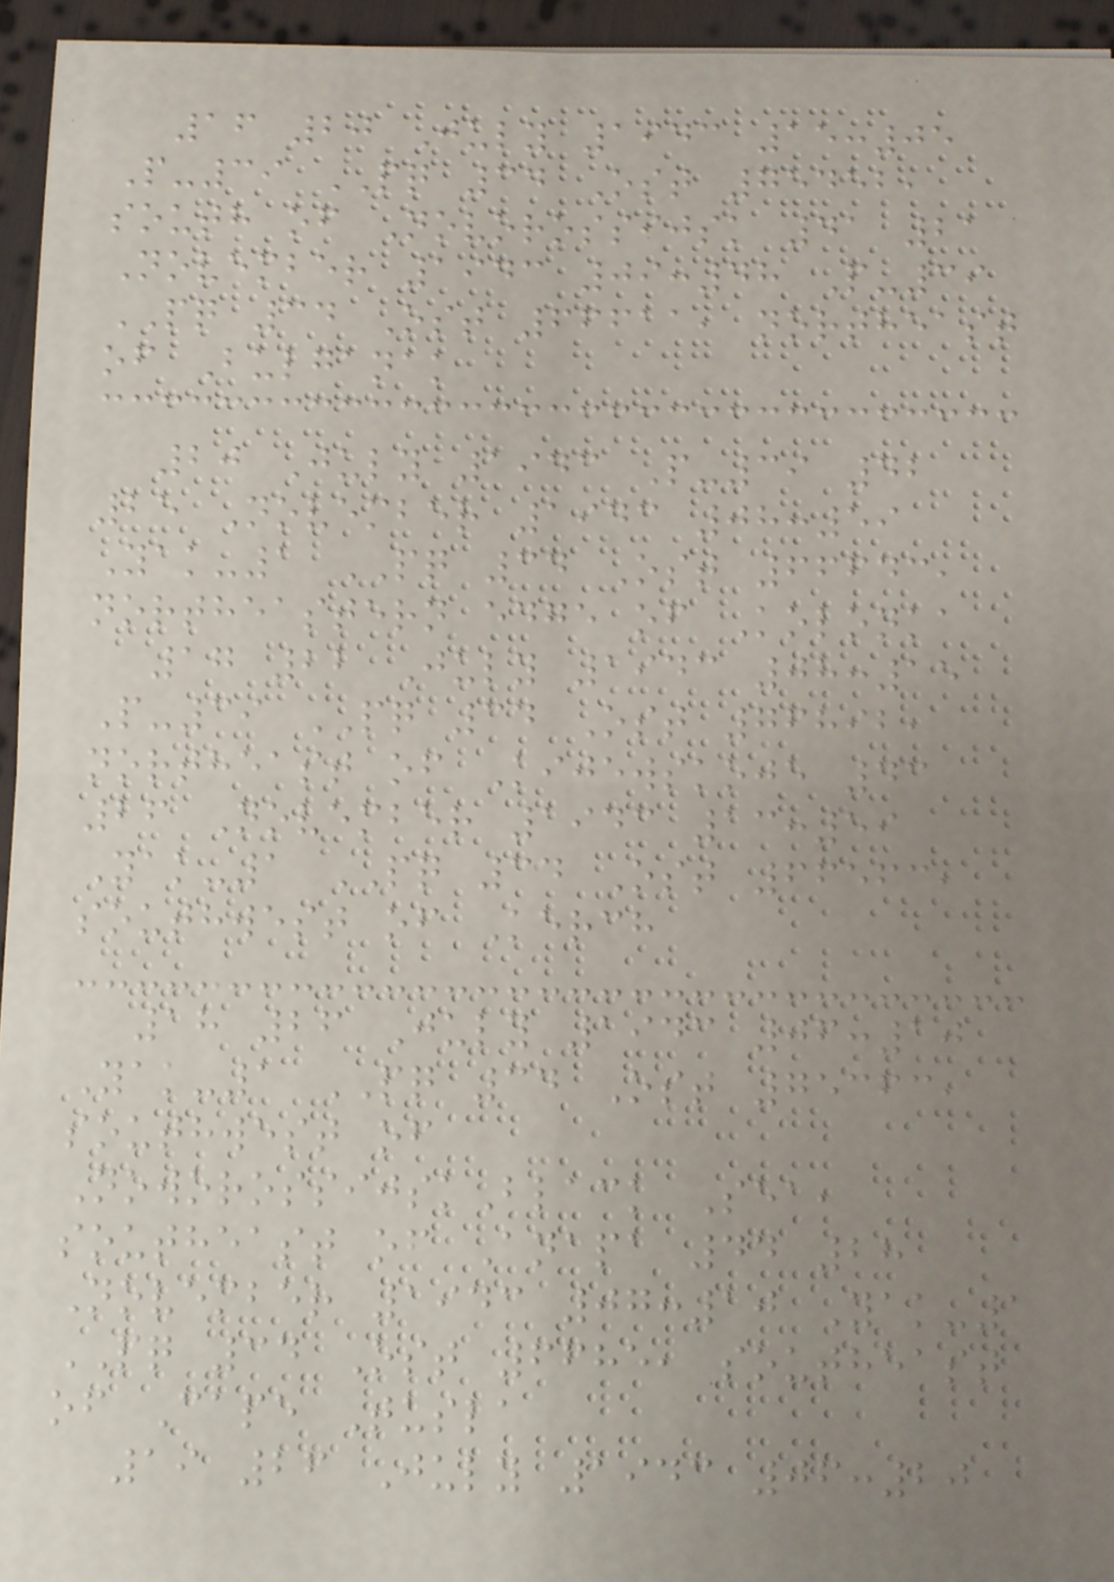16 20 July 1943 15:05
P-39 PQ 34 Ost 75452,
south of Novorossijsk 41 21
November 1943 09:48 P-39
PQ 34 Ost 66611, northeast
of Bulganak
20 July 1943 P-39 42
25 November 1943 08:59
Yak-1 PQ 34 Ost 66643,
northeastern edge of Kolonka
17 22 July 1943 08:15
P-39 PQ 34 Ost 76892,
northeast of Kijewskoje 43
26 November 1943 13:59
Yak-1 PQ 34 Ost 66563,
southwest of Kerch
18 26 July 1943 06:10
Yak-1 PQ 34 Ost 75363,
southwest of
NoworossijskBlack Sea,
southeast of Anapa 44 28
November 1943 07:10 Yak-1
PQ 34 Ost 6685, southeast
of Cape Tusla
19 26 July 1943 06:20
